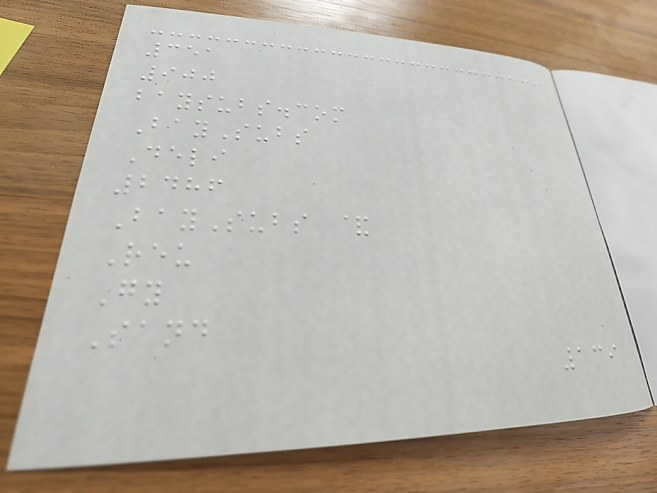351
900
baysubs.com
BaySubs
Deli
2486
BaySubs &
Reu
Gy
Sand
139
